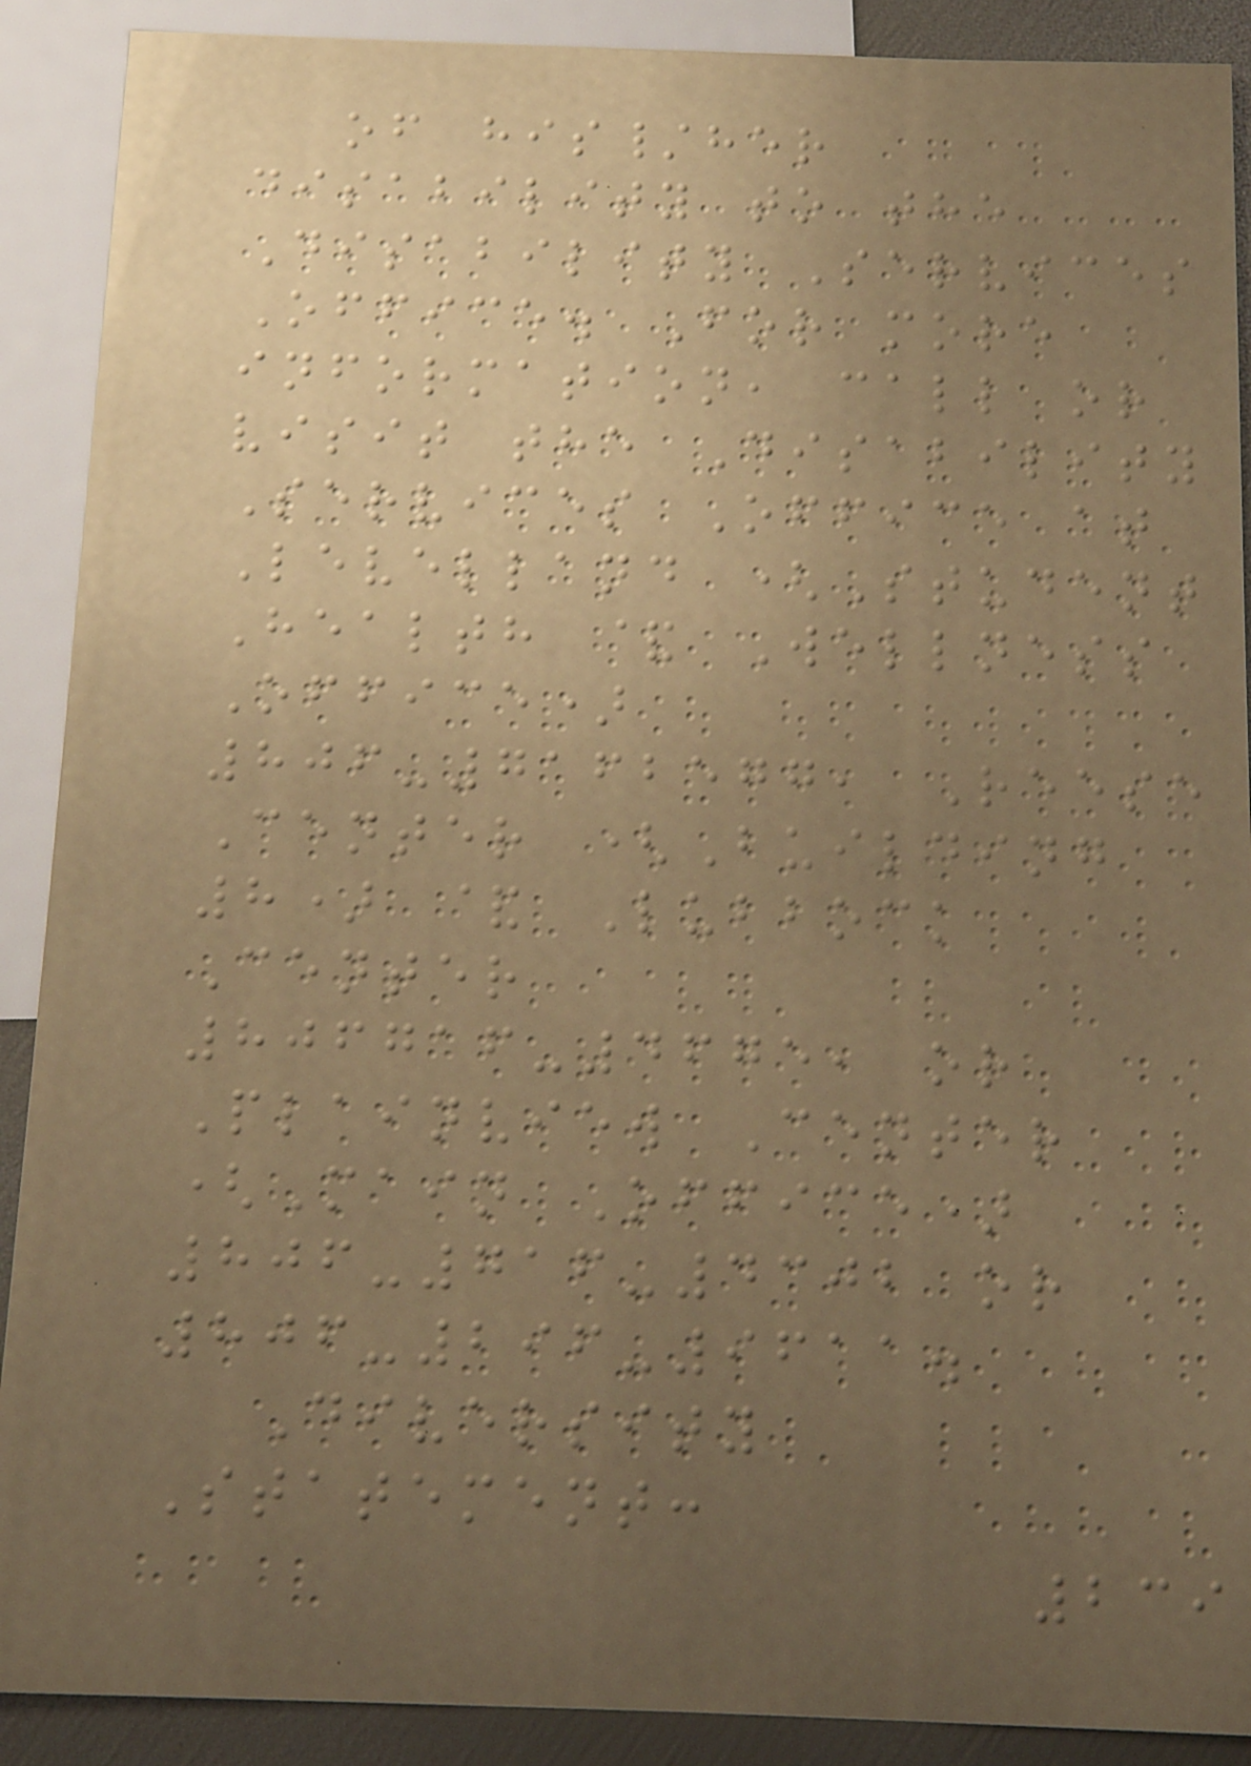of his/her
disability to the
Disability Services
Office. For more
information, call or
visit the Disability
Services Office at
Levelland (Student
Health & Wellness
Office)
806-7162577, Reese
Center (Building
8) & Lubbock
Center
806716-4675, or
Plainview Center
(Main Office)
806-716-4302 or
806-296-9611.
Diversity
Statement:
239
